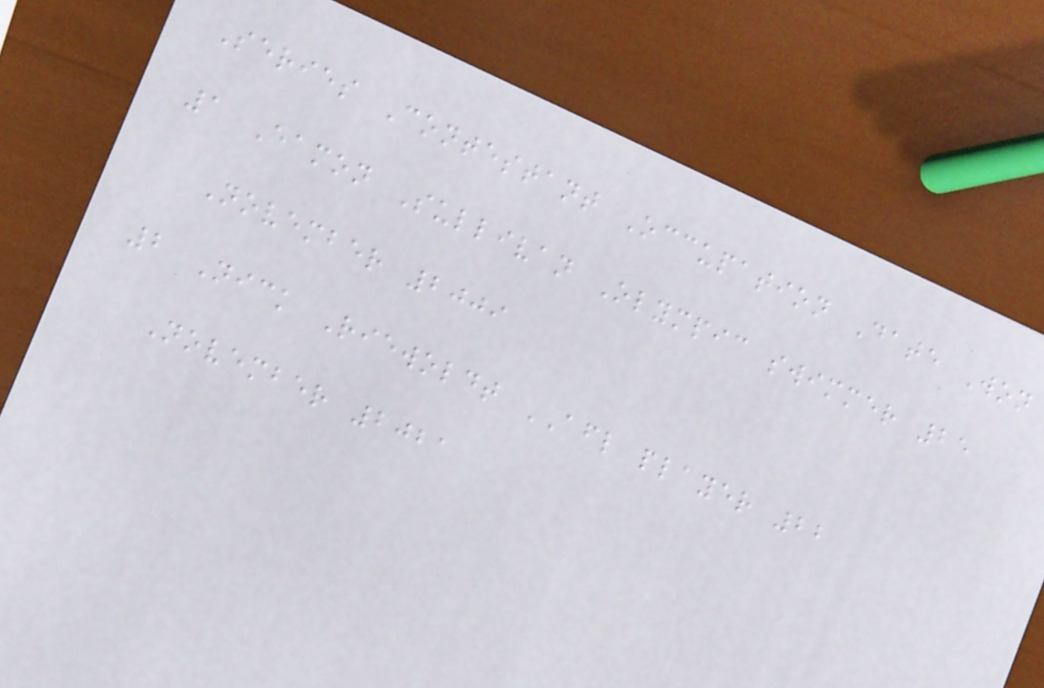Series Contestant Occupation Date Won
1 Eamon Sullivan Olympic swimmer 25
November 2009
2 Nick Riewoldt AFL player 22
November 2021
